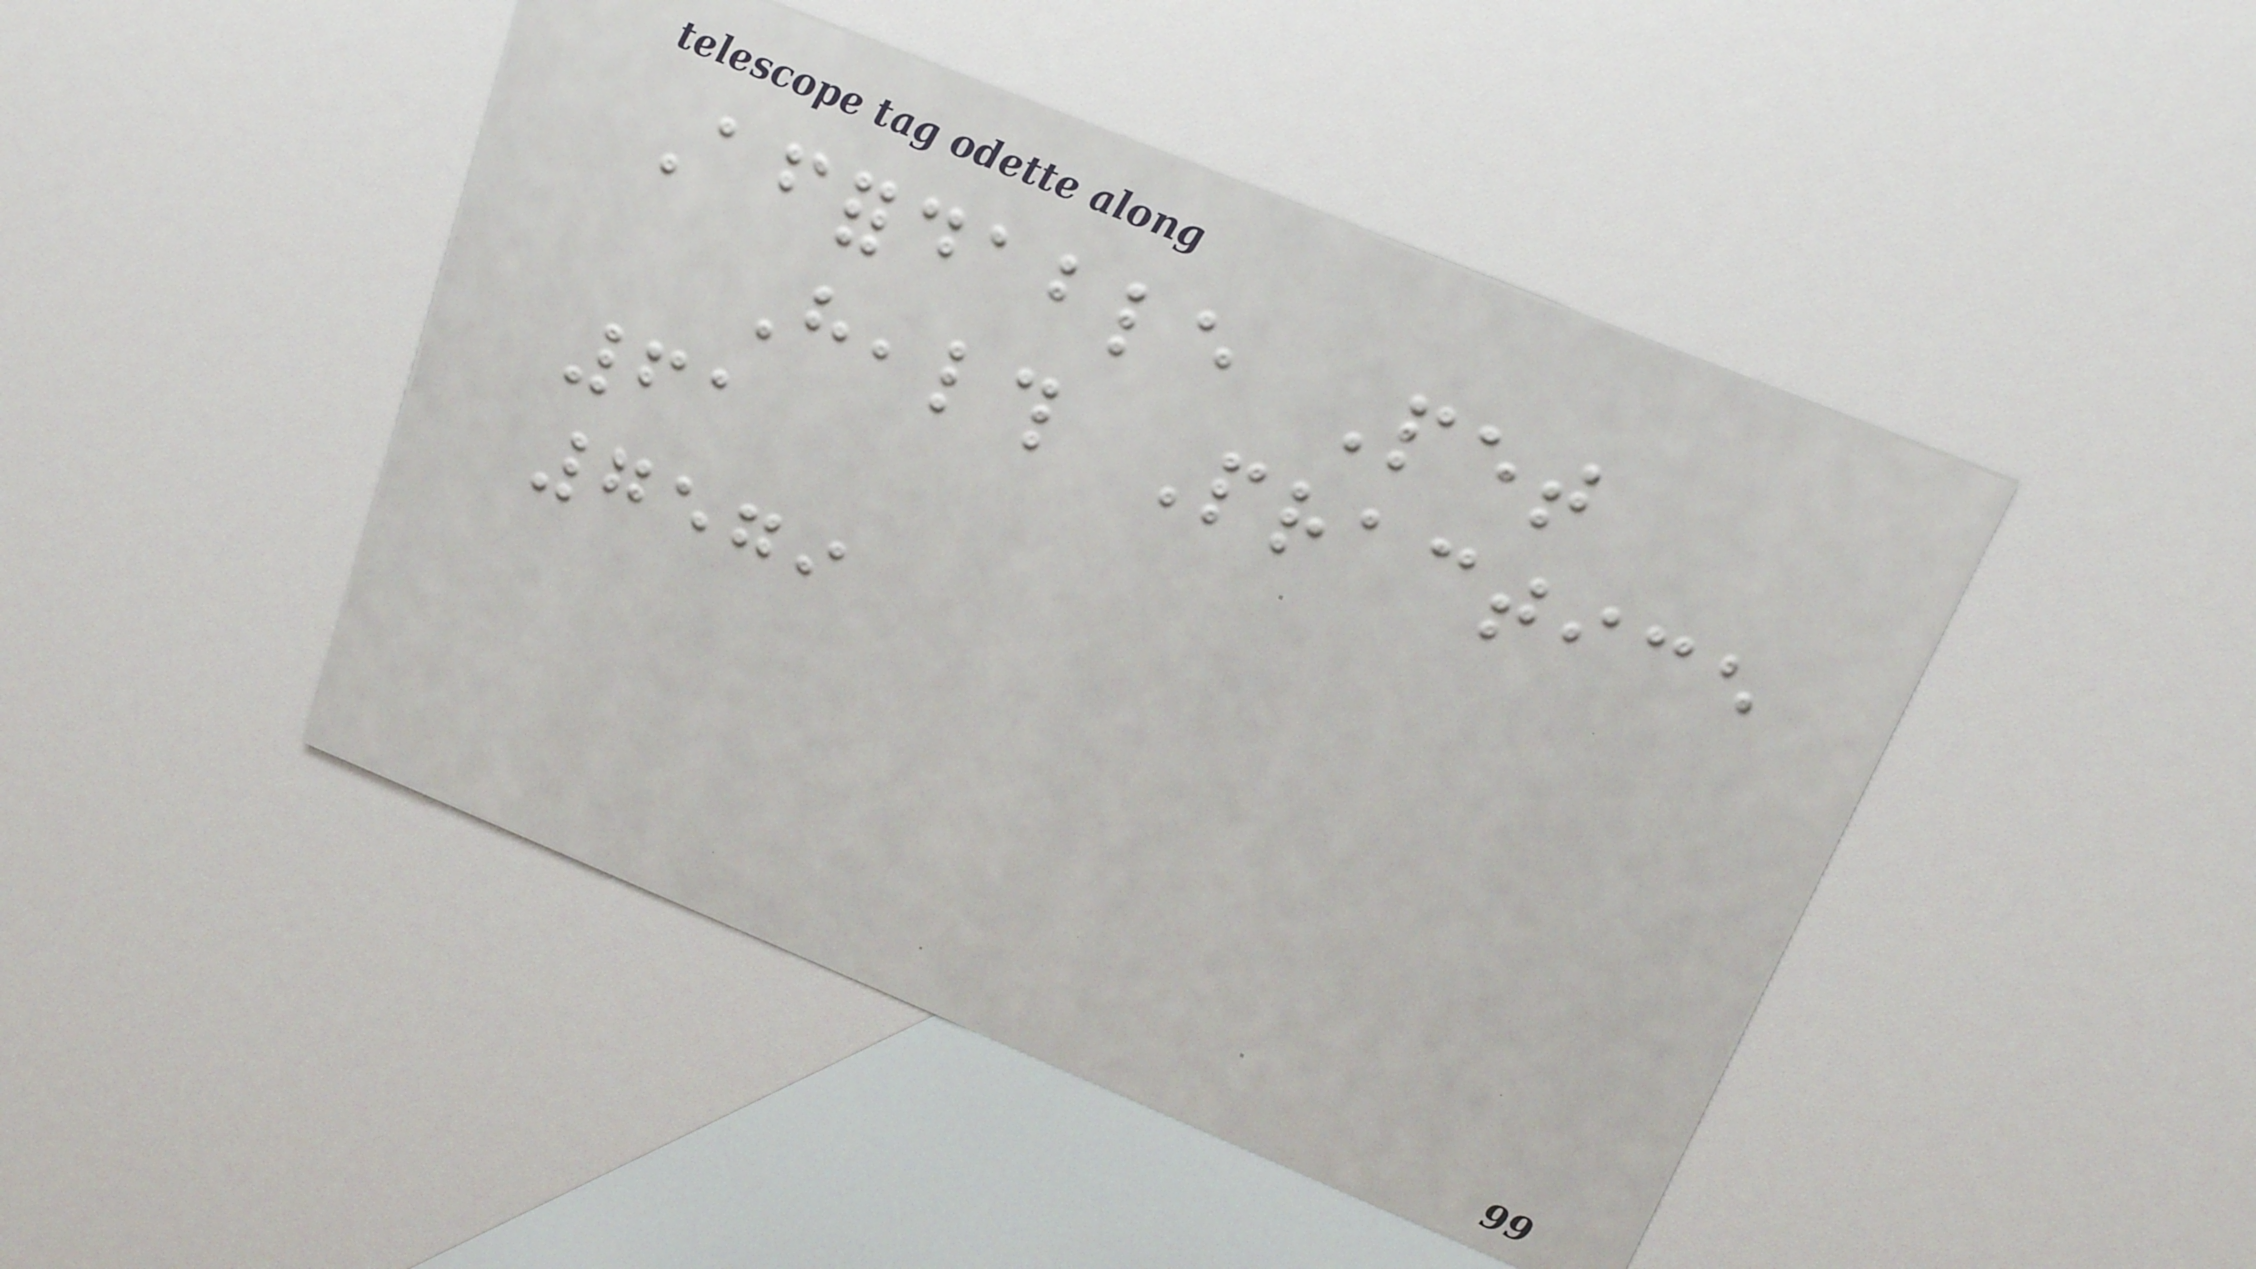Affordable Pet
Health Practice
61
7579
